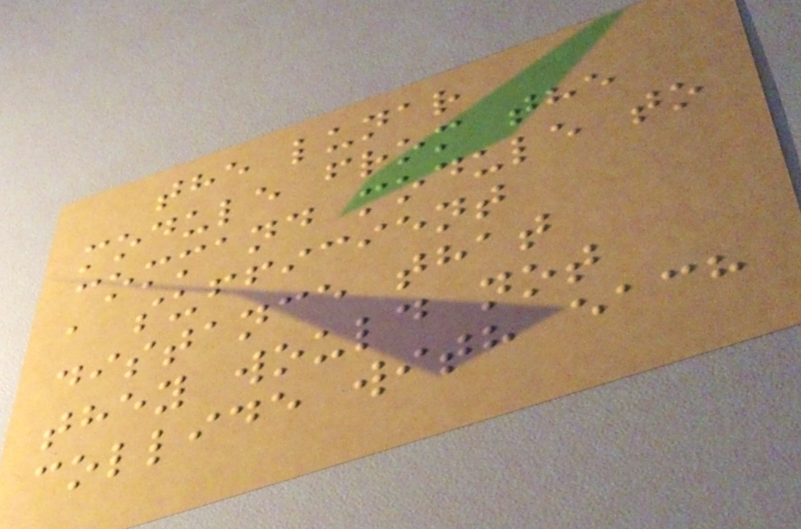the lunar
module from the
command module to
a sufficient
distance that
they would not
collide with each
